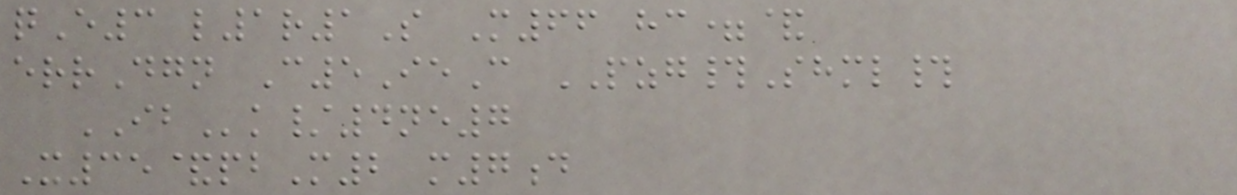qE3 l1r1S M66 hc=&
errDgn C5IeC PZG#Shml#
IBk/4ne7
X35&pbM2 m7d
